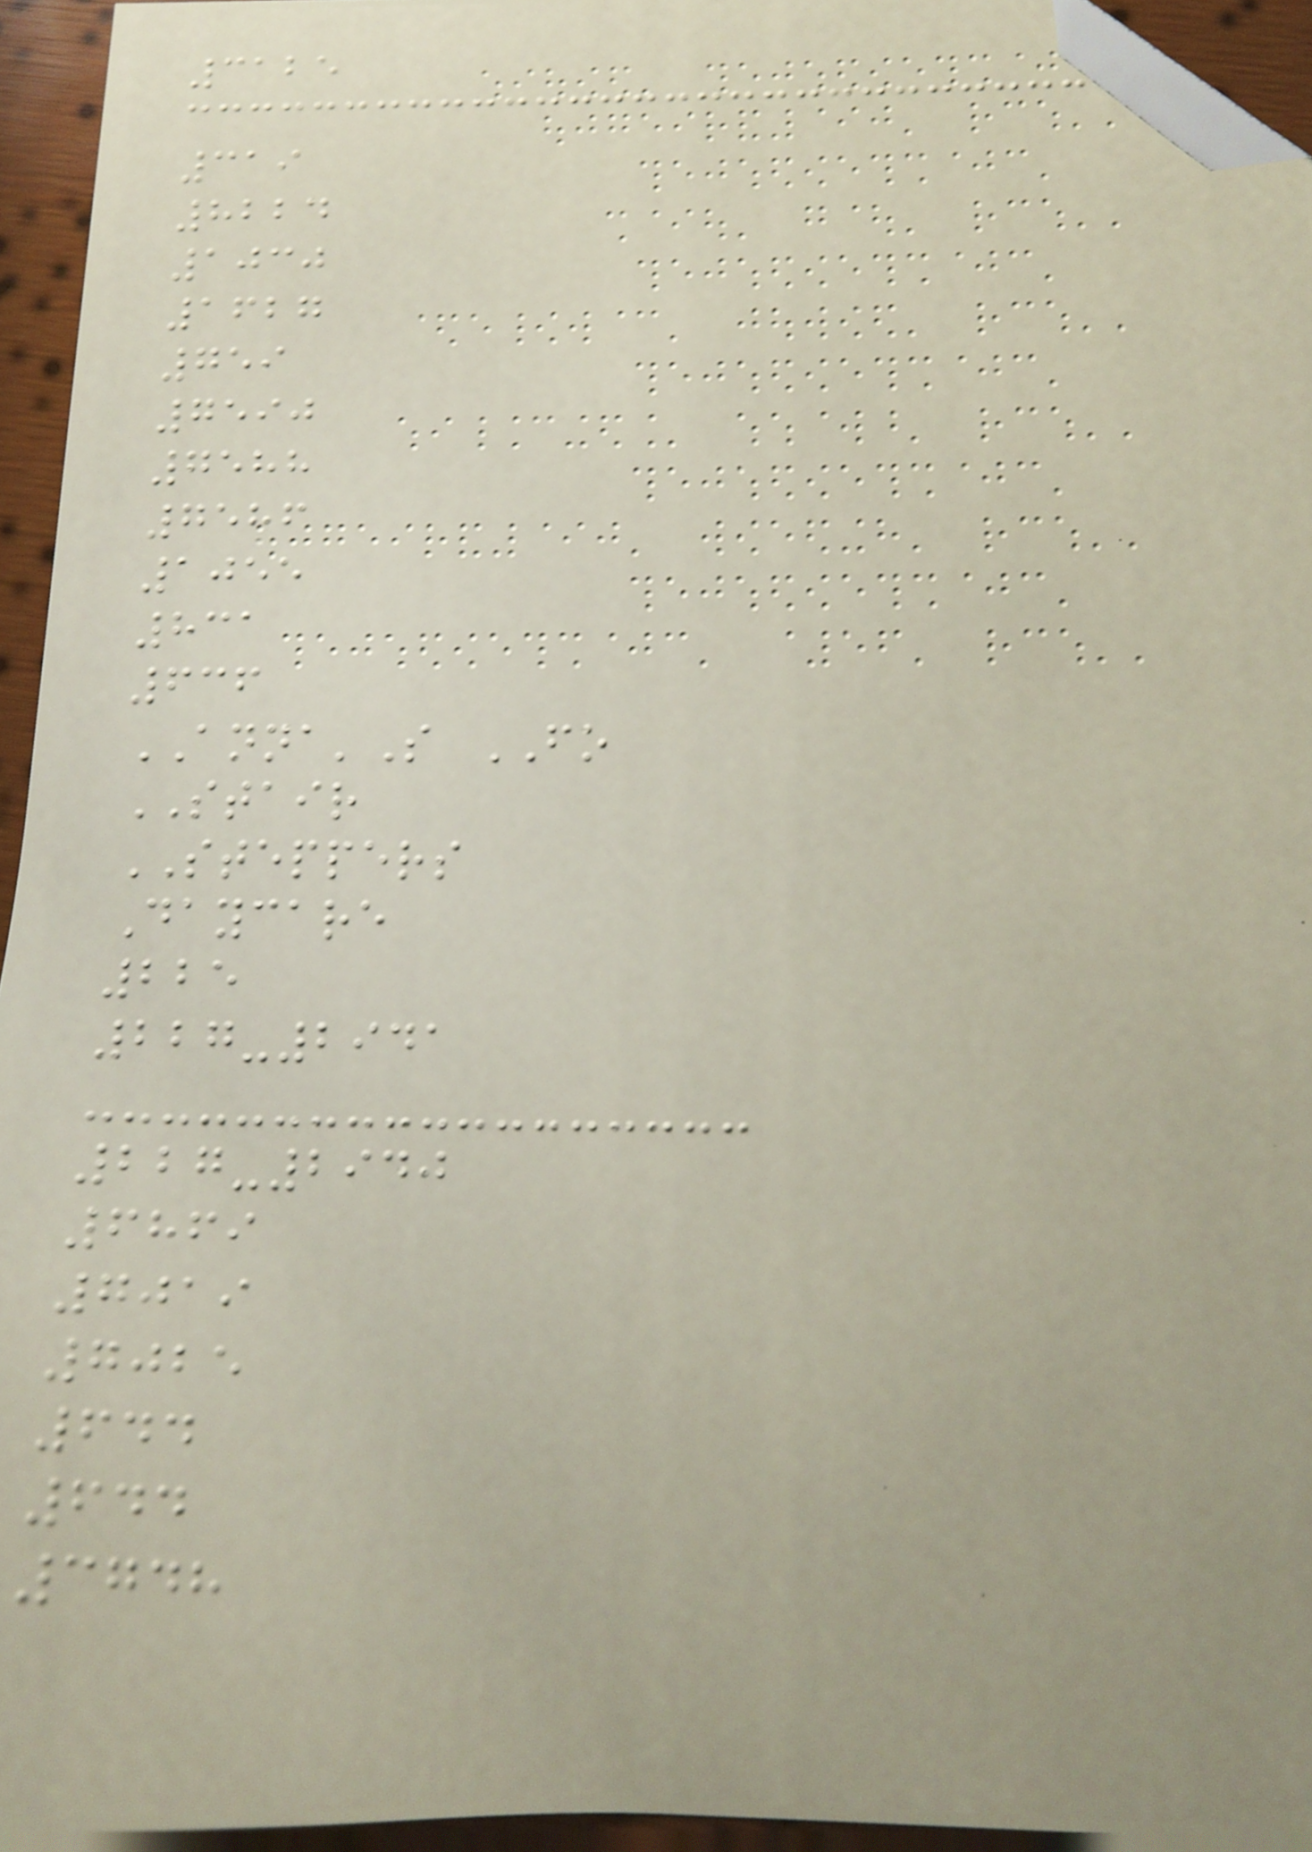3125
319
8224
1030
1627
759
7590
7588
7586
1055
831
636
ANNA'S FO
STAIR
STEPPERS
Daycare
225
227-2941
227-2940
6869
7019
7025
644
644
3748
